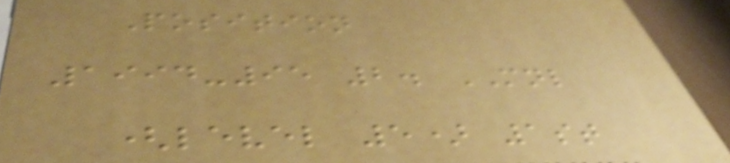Position
1994-95 2. MNL
(level 5) 1st
